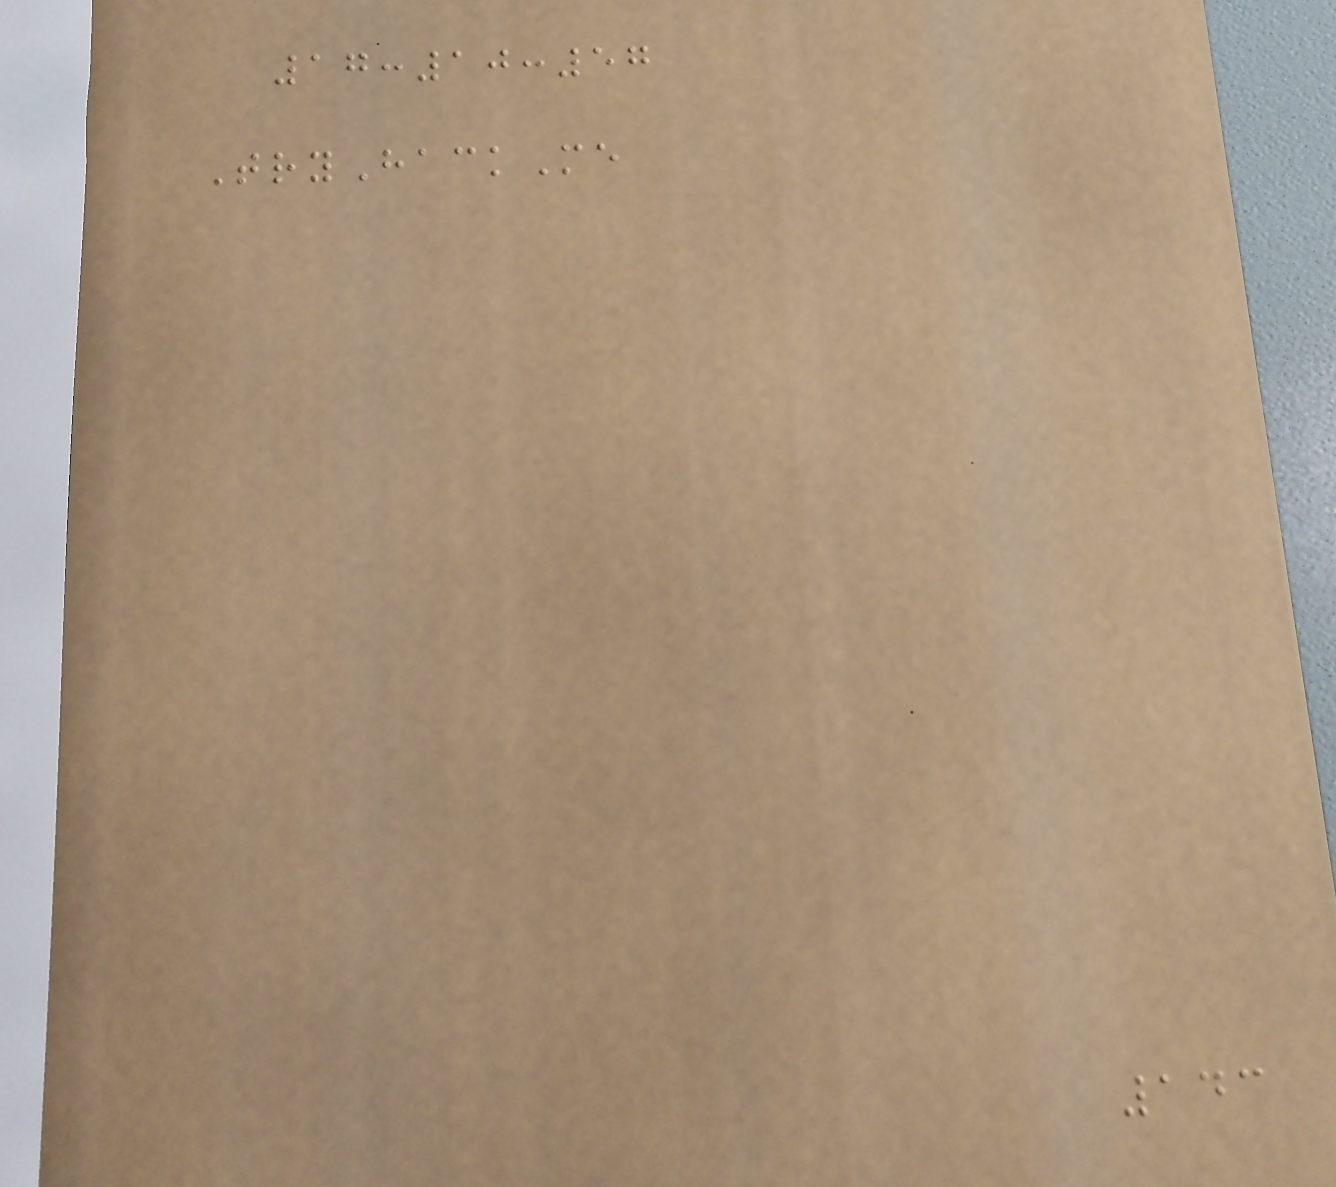17:10:57
TryHackMe
143
